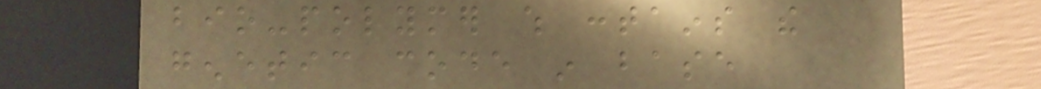bio-polymer which contains the
genetic code in base
